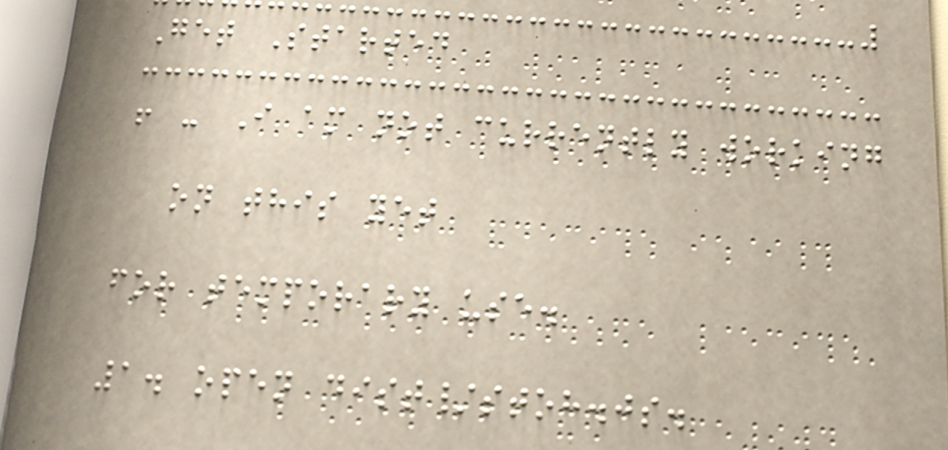Get Started
! - I am not currently working
on this yet
for temporary use.
1. open dist/stoh.js.
